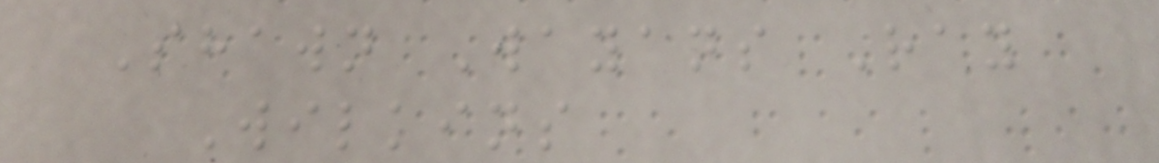Shawn Wayans Ray
Wilkins
